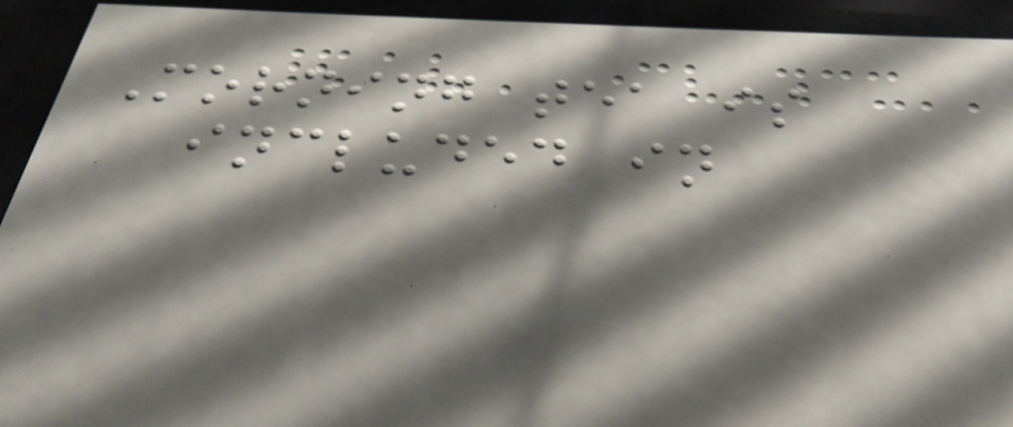Morning tea is
included in
